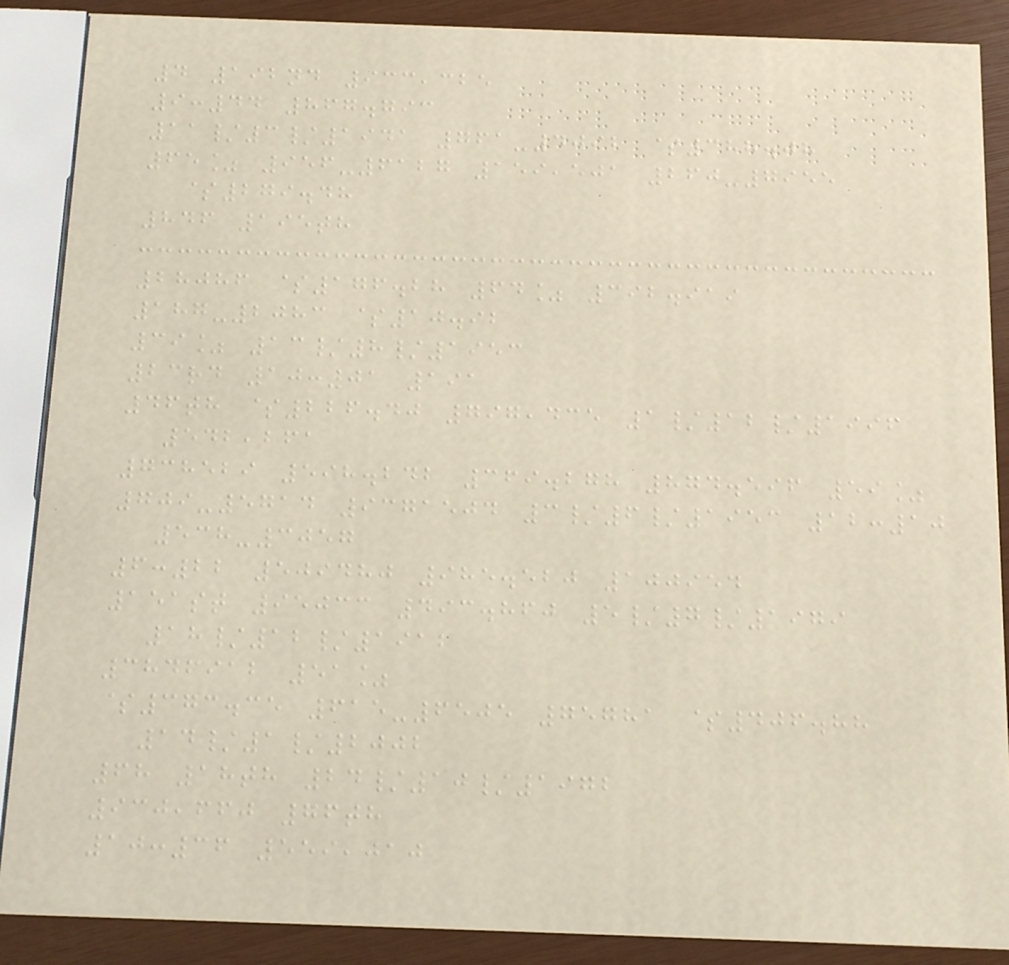4 192nd 933,325
9:44 867.793
11/3/1941 761-4092 $388.08
65% 956-6127 159,501 260-7955
$279.48
846 195th
28086 $176.28 64% 392.919
187-2083 $10.92
39% 13/8/1953
23rd 10:01 191
46th $226.40 797,435 1/12/1996
542,261
738529 598.242 369.278 874.596 59%
709-5714 9371504 3/6/1953 12:10
538-3057
6:22 509480 985.520 100954
151st 95033 493.860 5/7/1979
18/12/1912
3846912 51%
$373.35 615-6505 75781 $406.88
14/1/2002
68 18th 24/10/1972
930,660 76th
10:36 559,010
